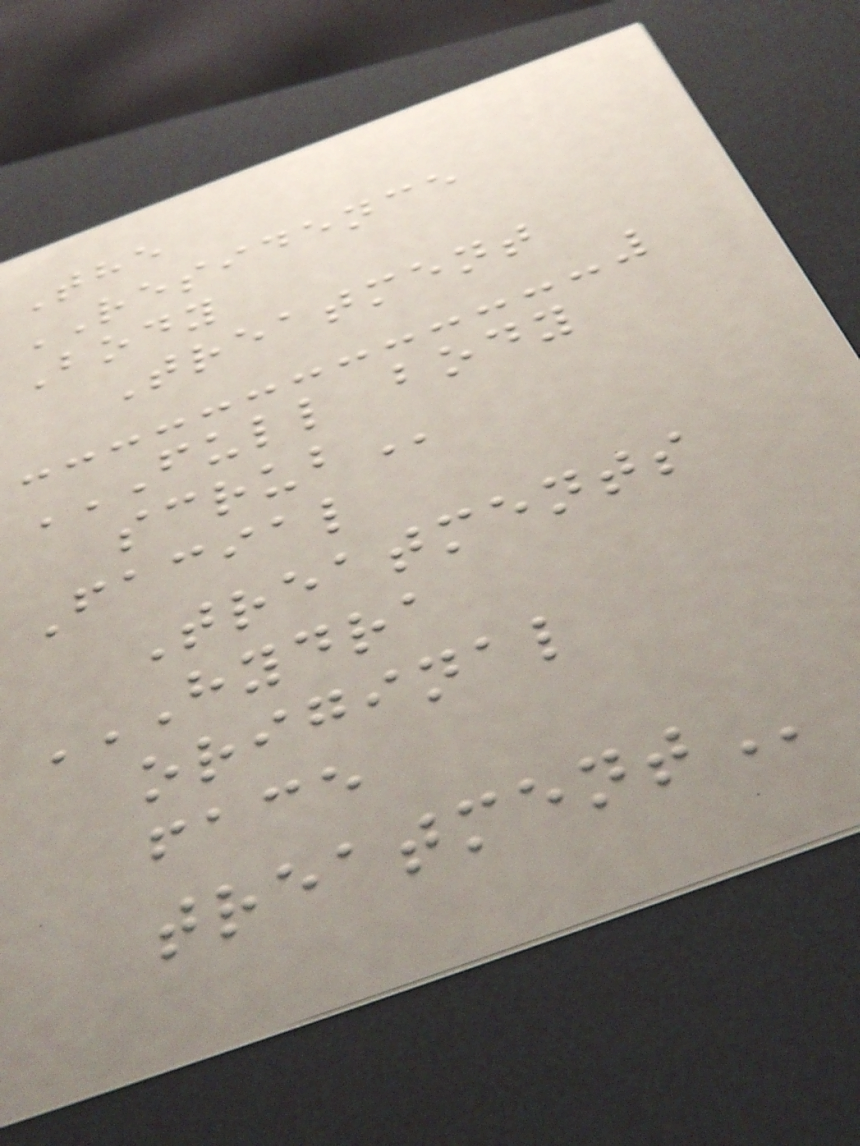The
RESIDENCE
Body
Treatment
FULL BODY
SCRUB
Facial
Treatments
HYDRA
ORIGINAL
FACE
TREATMENT
